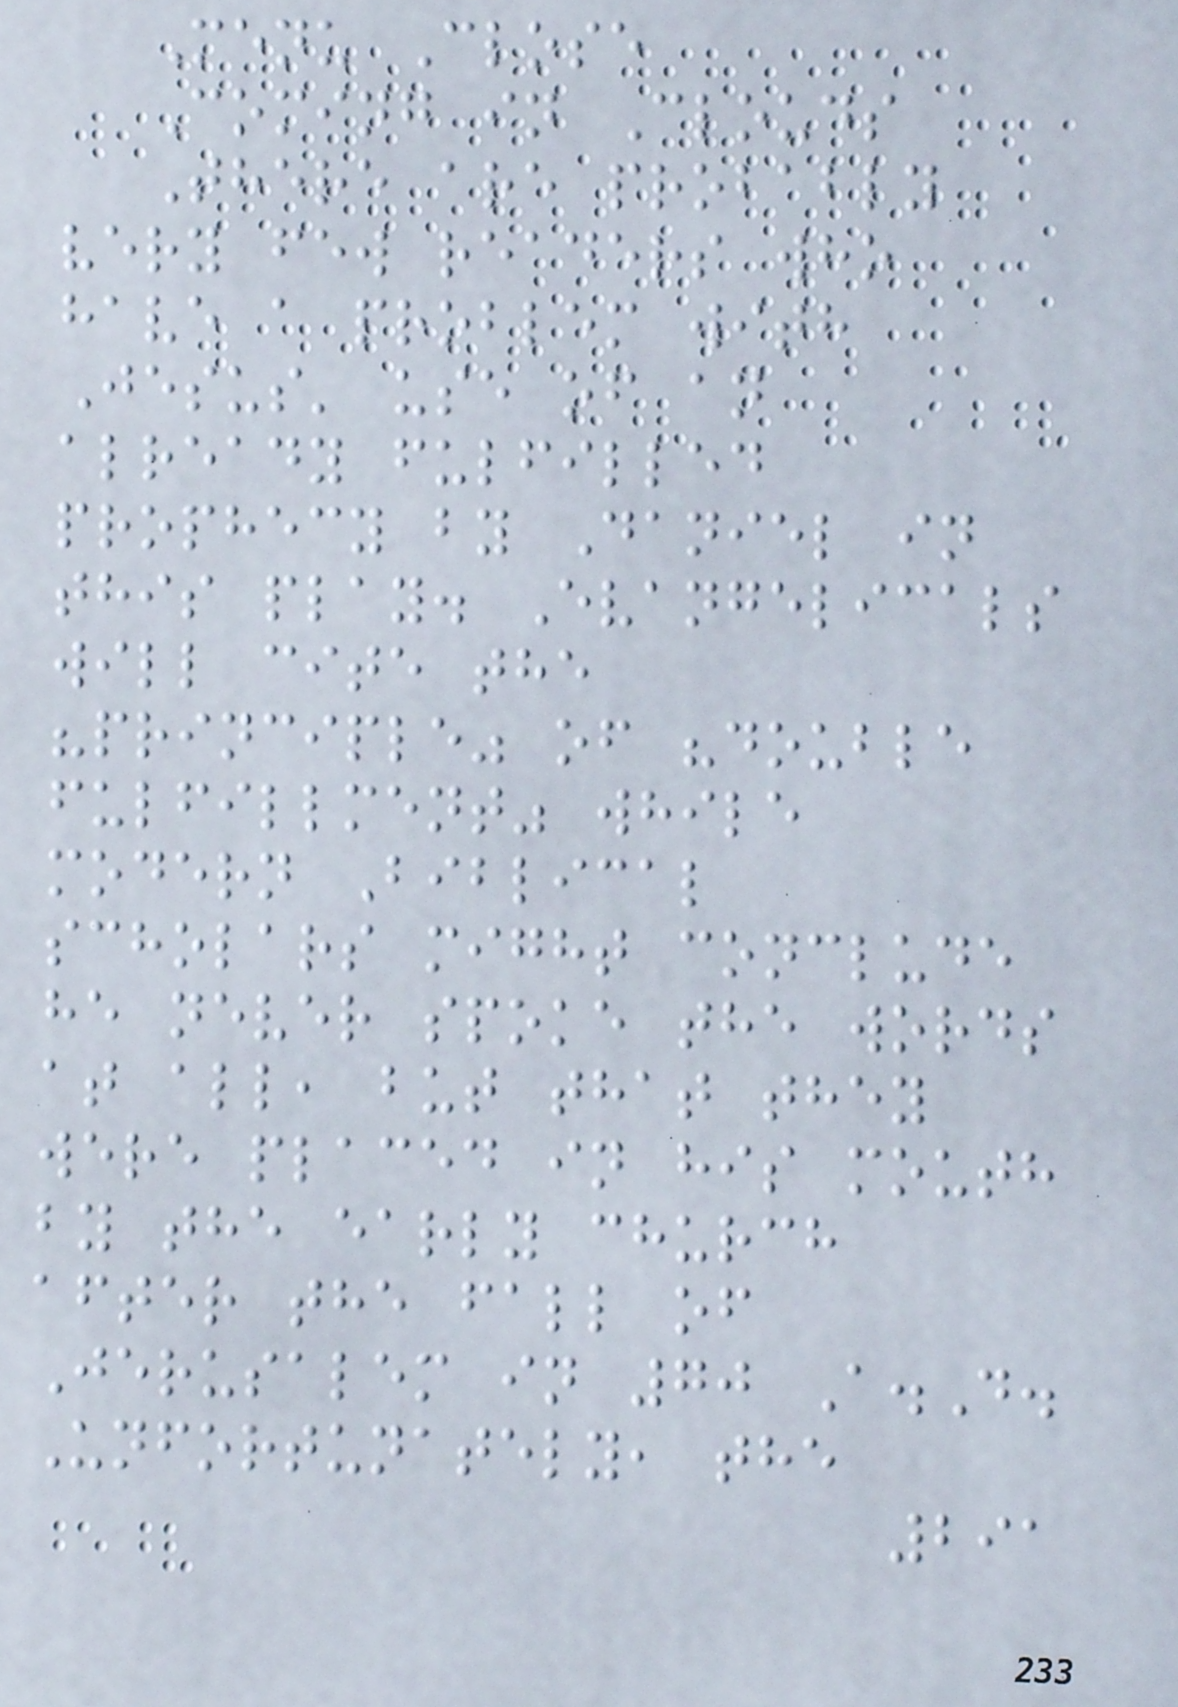Menu Close
Coming in Clouds
There are probably
very few readers who
have a problem with
Jesus' use of an
already fulfilled
prophecy by Daniel in
this play. Evangelicals
will cite the
"principle" of "double
fulfillment" while
modern Biblical
scholars might conclude
he never spoke the words
at all, but that they
were placed in his mouth
by the early church
after the fall of
Jerusalem in 70 A.D.
Unfortunately, the
291
